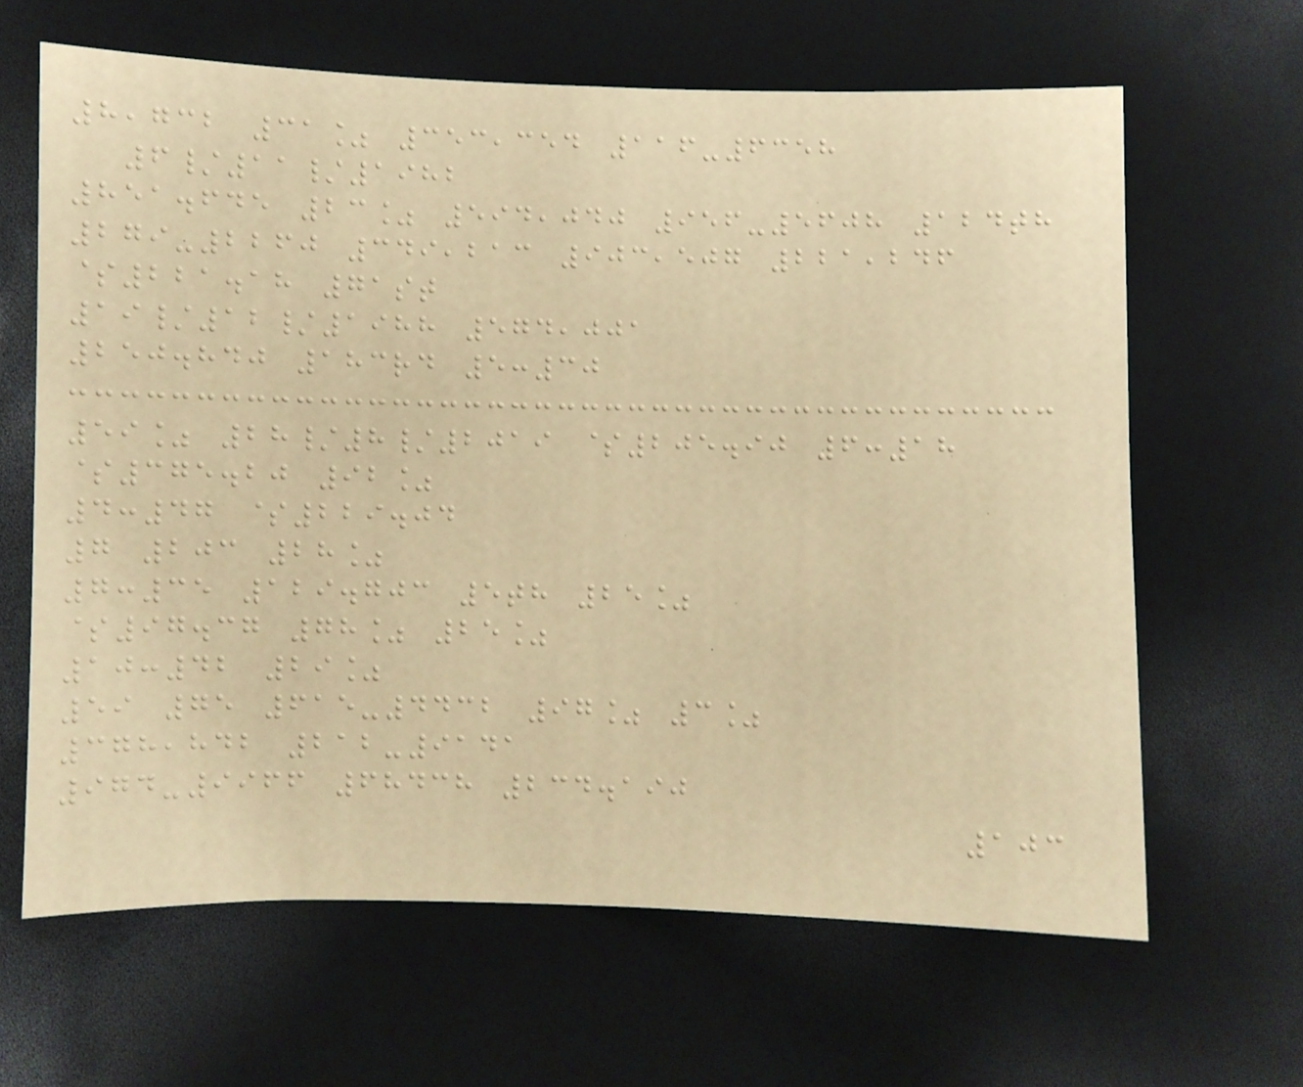8,732 31% 353,354 116-6358
6/11/1982
851.645 23% 594,040 956-5608 124th
279-2260 349,213 903,507 221,246
$221.18 71st
19/12/1988 574,001
250.840 183rd 5:30
59% 28/8/2019 $205.90 6:18
$375.20 92%
4:47 $229.04
7 203 28%
7:35 129.703 5th 25%
$97.37 78% 25%
10:42 29%
59 75 615-4432 97% 3%
378,842 212-9141
974-9966 68438 234.190
103
